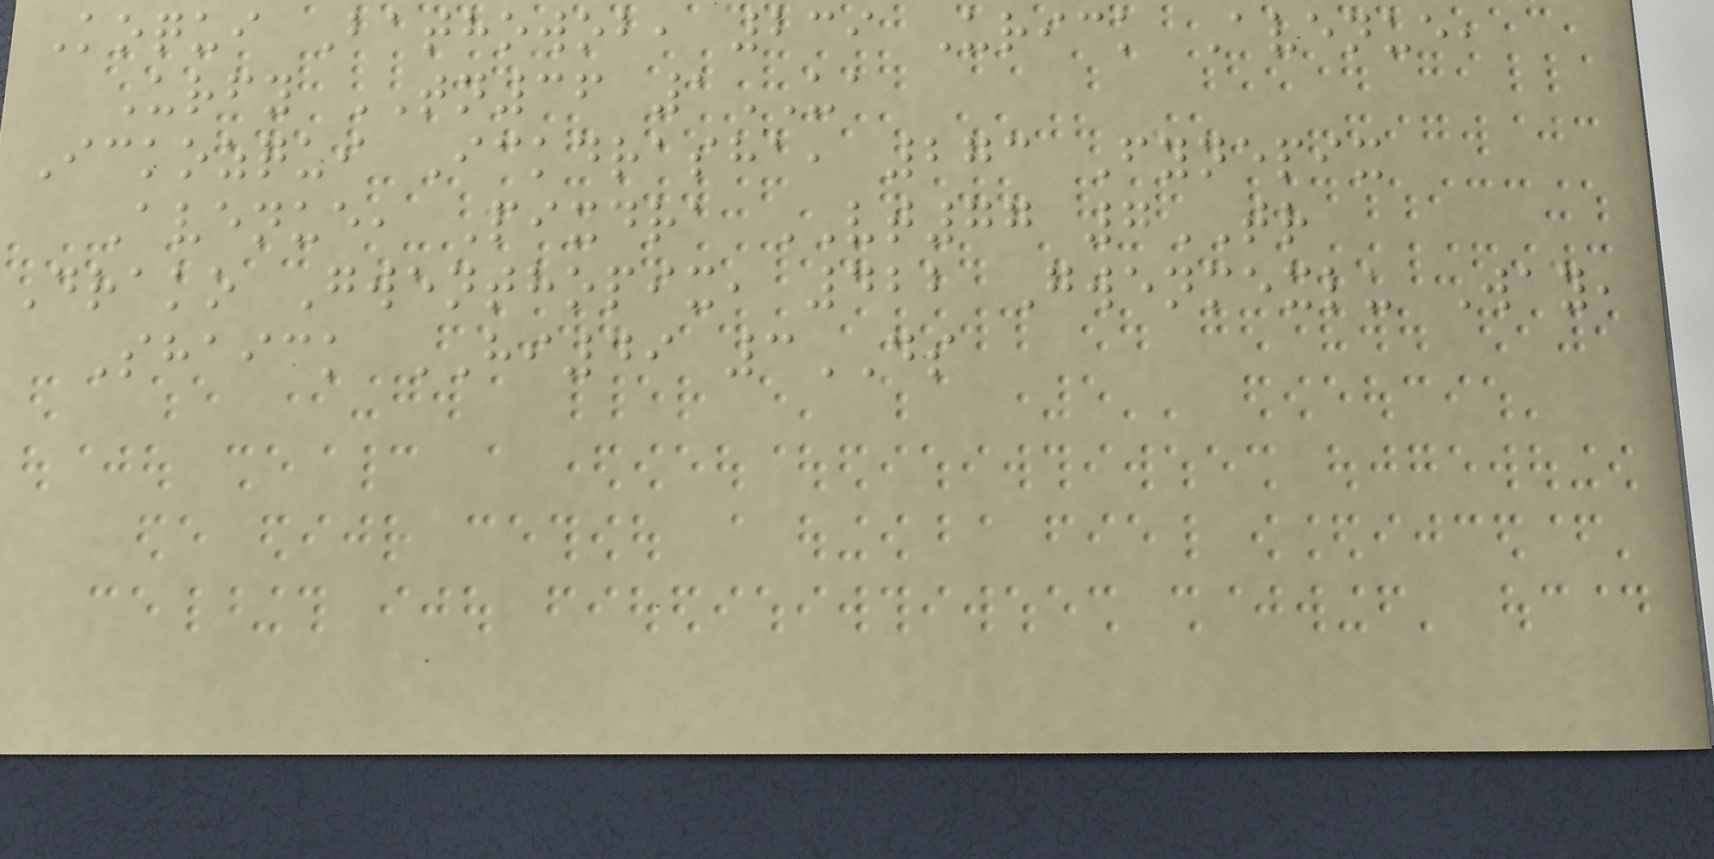Koqui Bathowob, 239 Urick Avenue,
Urfy TN36 1UA
Ickozqui Ickdrasha, 273 Fynepix
Avenue, Pixdra VT77 7TR
Drako Gwenthopix, 422 Gwenmexlu Way,
Shaick HI49 3DS
